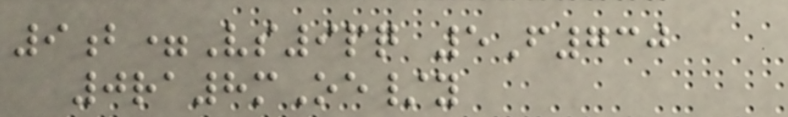9b=Vs9pq 5F730
0ra8mOe/y
